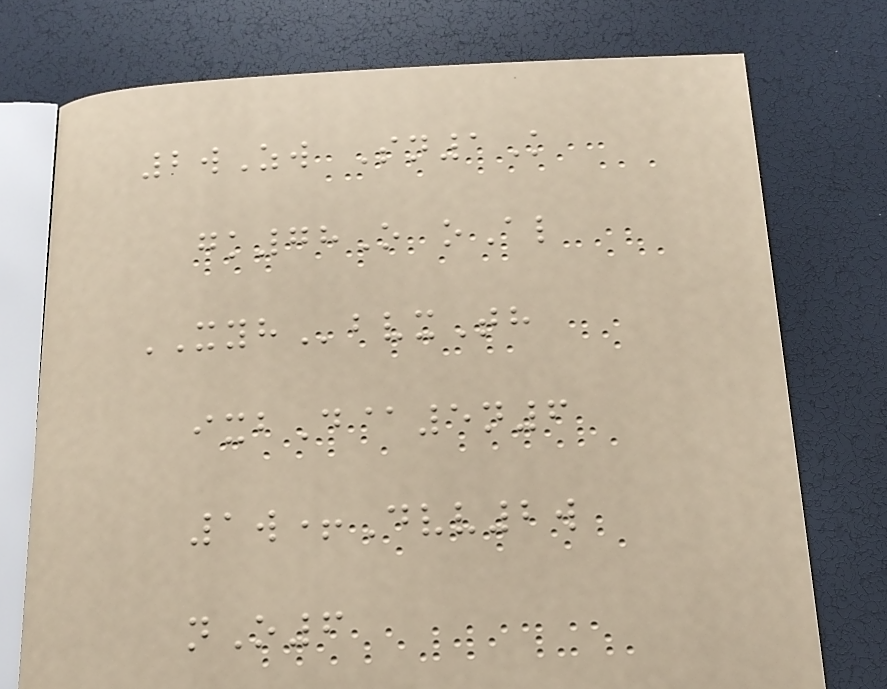2wZw Sn1K
gk78O oAl
XYHbvxTh
ixbD@5n6
1w+Dvv2w
nO6
